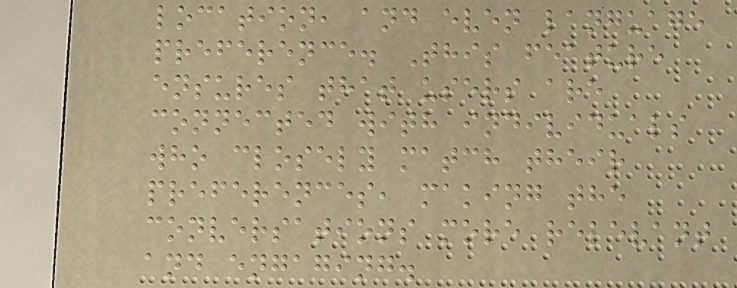location, and even language
preference. This feature
ensures that users are
connected with individuals
who closely match their
preferences, making the
conversations more relevant
and engaging.
